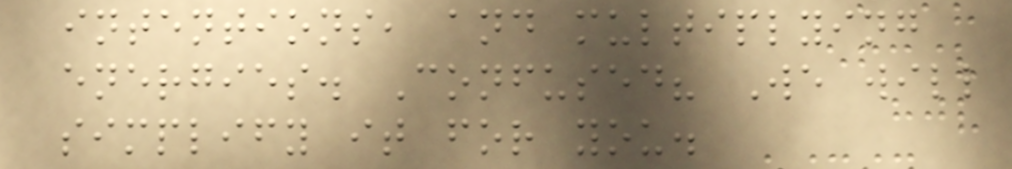intentions, and multiplying
energies. Confused? We will
simplify it for you.
